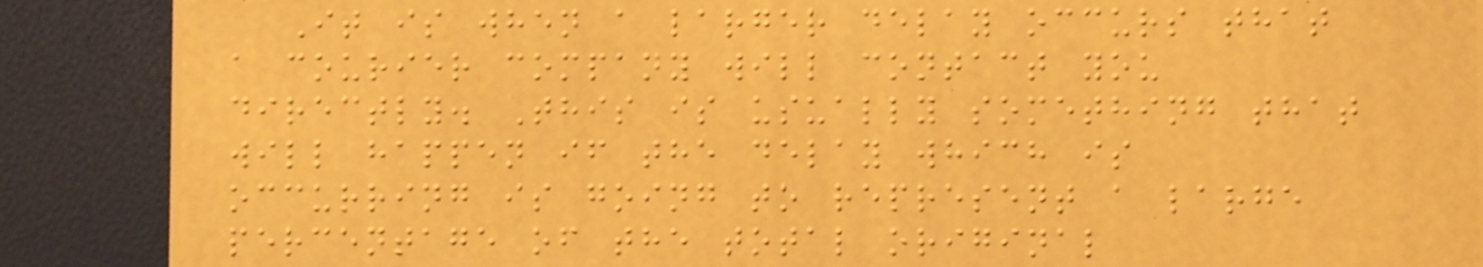It is when a larger delay occurs that
a courier company will contact you
directly. This is usually something that
will happen if the delay which is
occurring is going to represent a large
percentage of the total original
